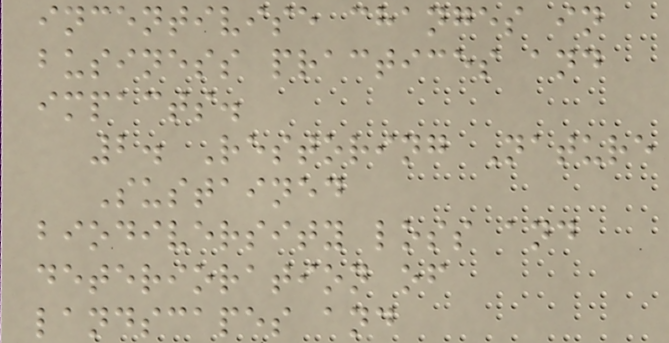incentivise changes in
business practices and
impacts.
2. Restoring Nature
Sustained
biodiversity loss and
deterioration of
landscapes and
